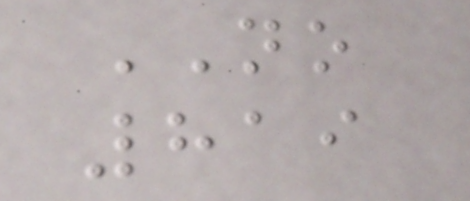NO
819
